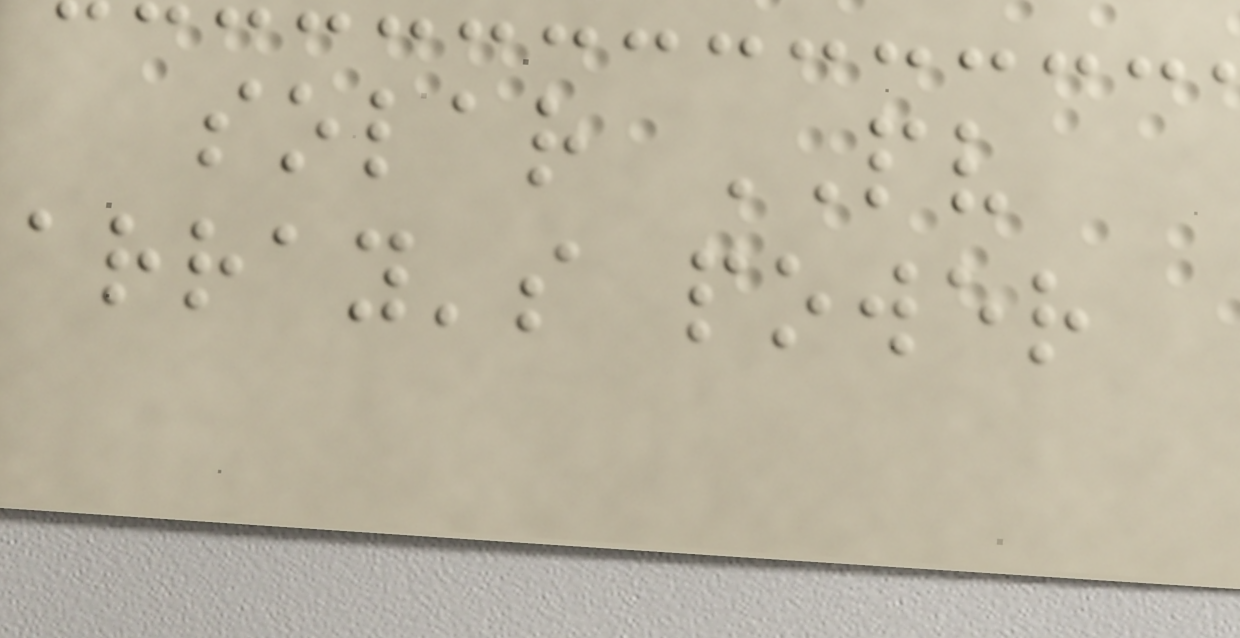solar PV
array's power
